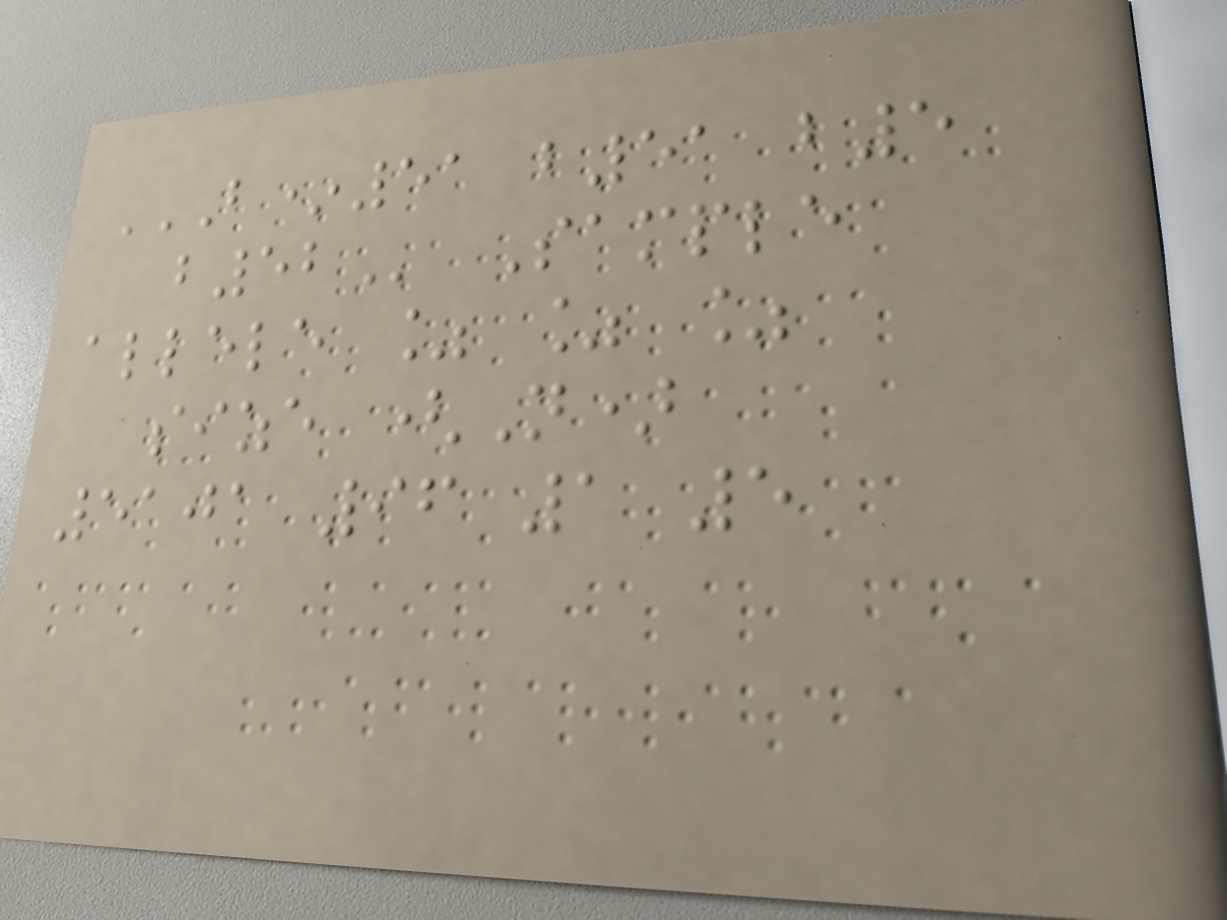B*51 B51 B5
B52 Sample
allele % % %
size (N)
5101 96 1 5
